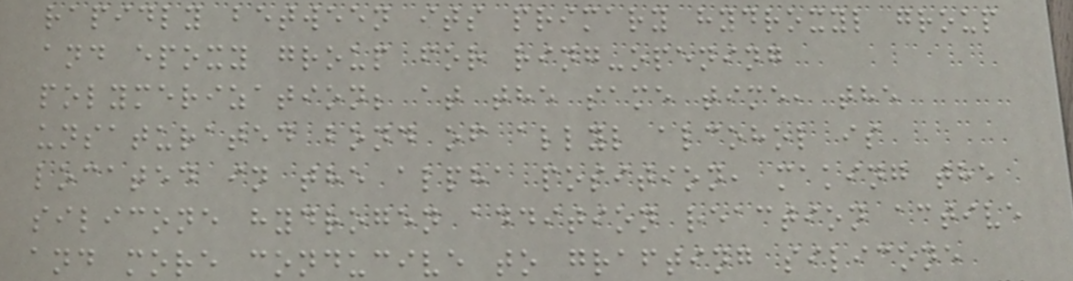rapidly between its primary hydroxyl group
and epoxy group for ring-opening
polymerization; at the same time, the
unsaturated bond of allyl alcohol is
located in the alpha position, making the
silicone hydrogen addition reaction active
and more conducive to grafting silicone
